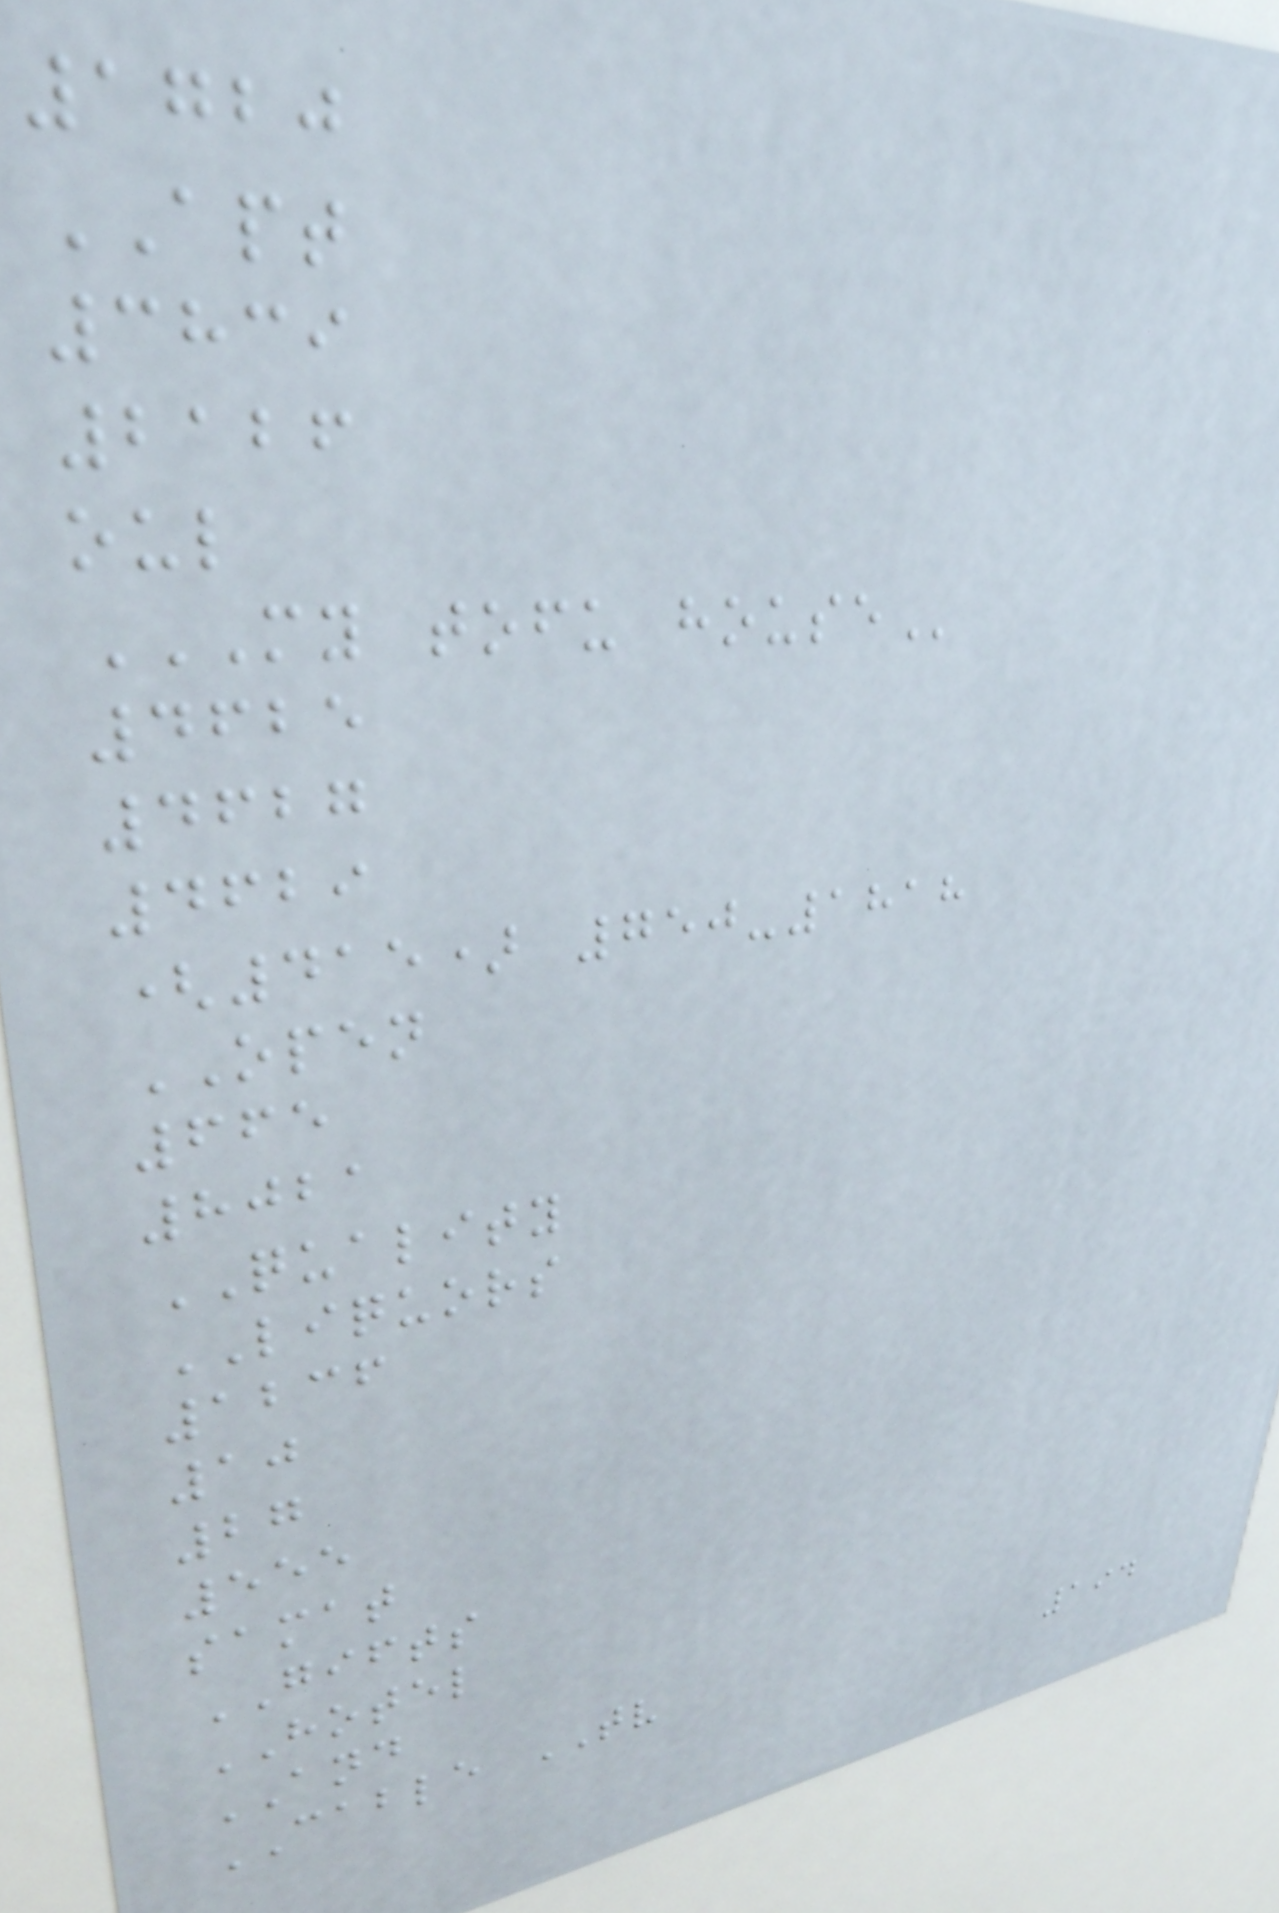1720
APT
3839
2126
oul
MY TOFU HOUSE
4625
4627
4629
(415) 750-1818
OPEN
665
8021
QUALITY
LIQUORS
1236
10
27
555
samat
GIFTS
HOTEL
AND
CABLE TV
194
